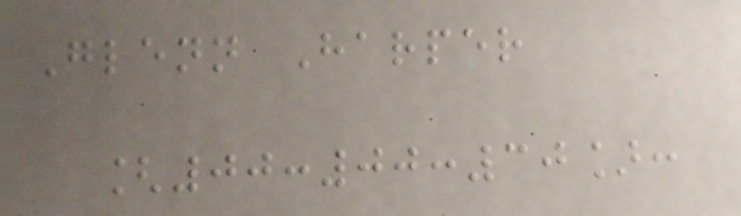Glenn Harper
[00:00:30]:
